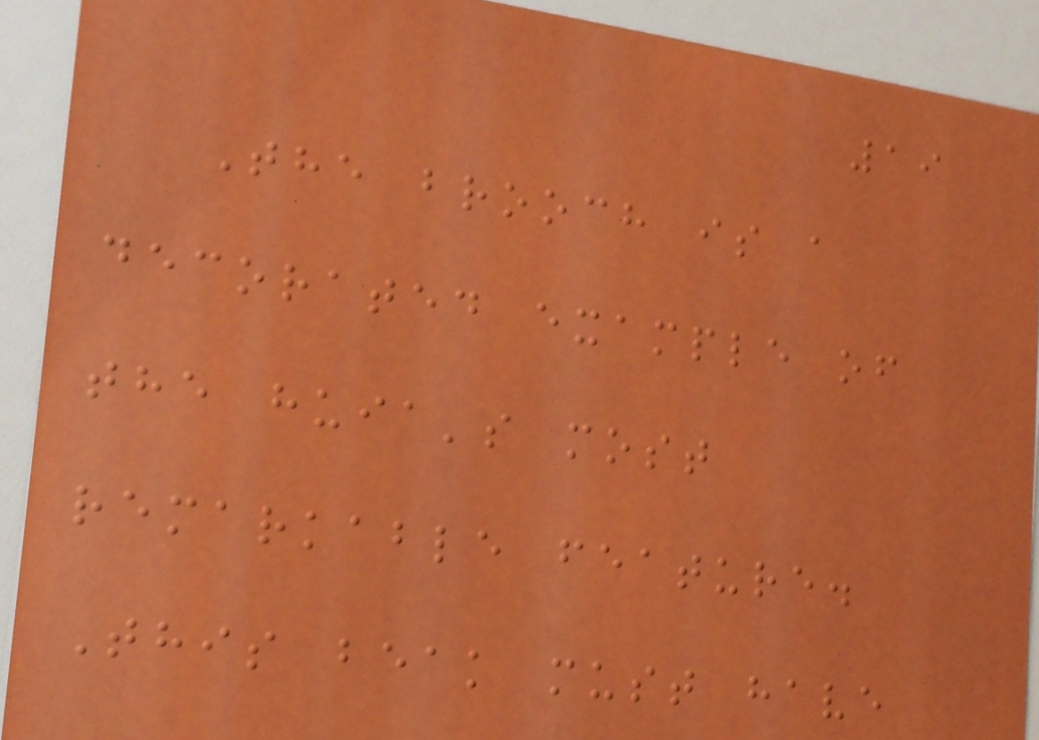19
The brooch is a
decorated example of
the huia's most
remarkable feature.
This beak must have
